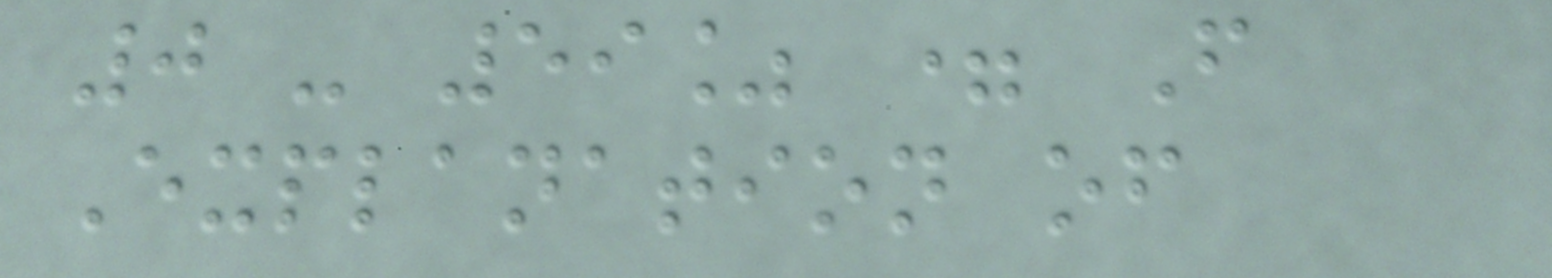0 - 59% = F
Explanation of
